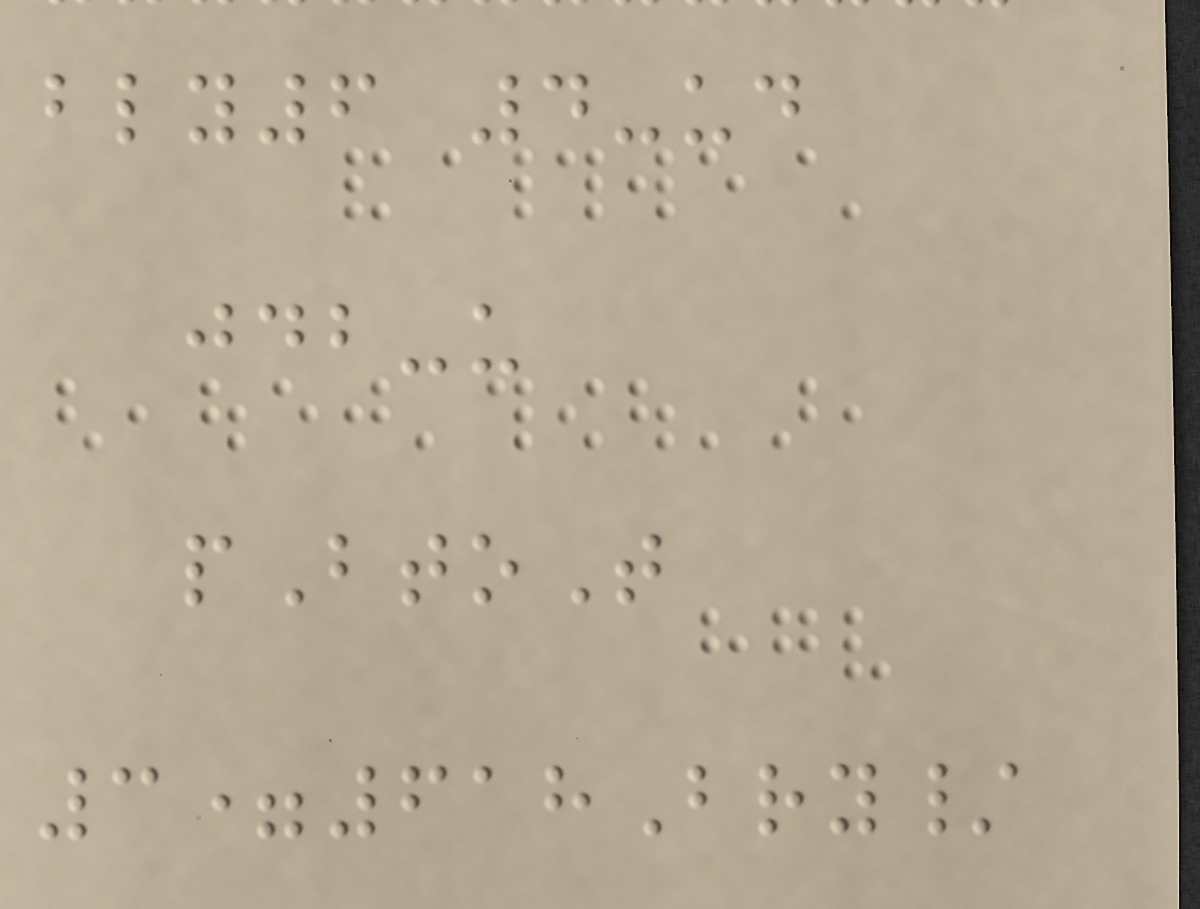bly6 4-ud
jdb-u
pBtoT
3=618Bry/
